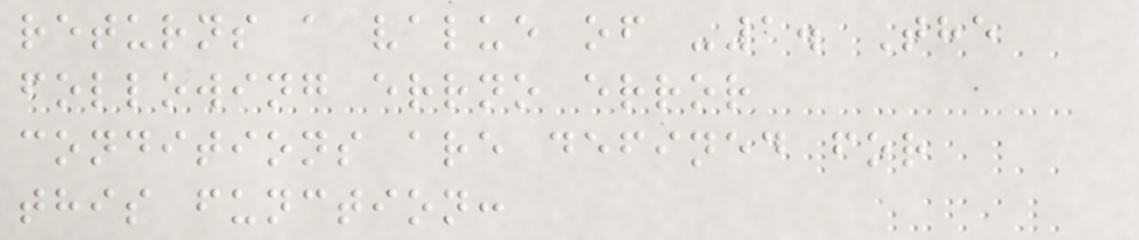returns a value of -1. The
following errno error
conditions are defined for
this function:
